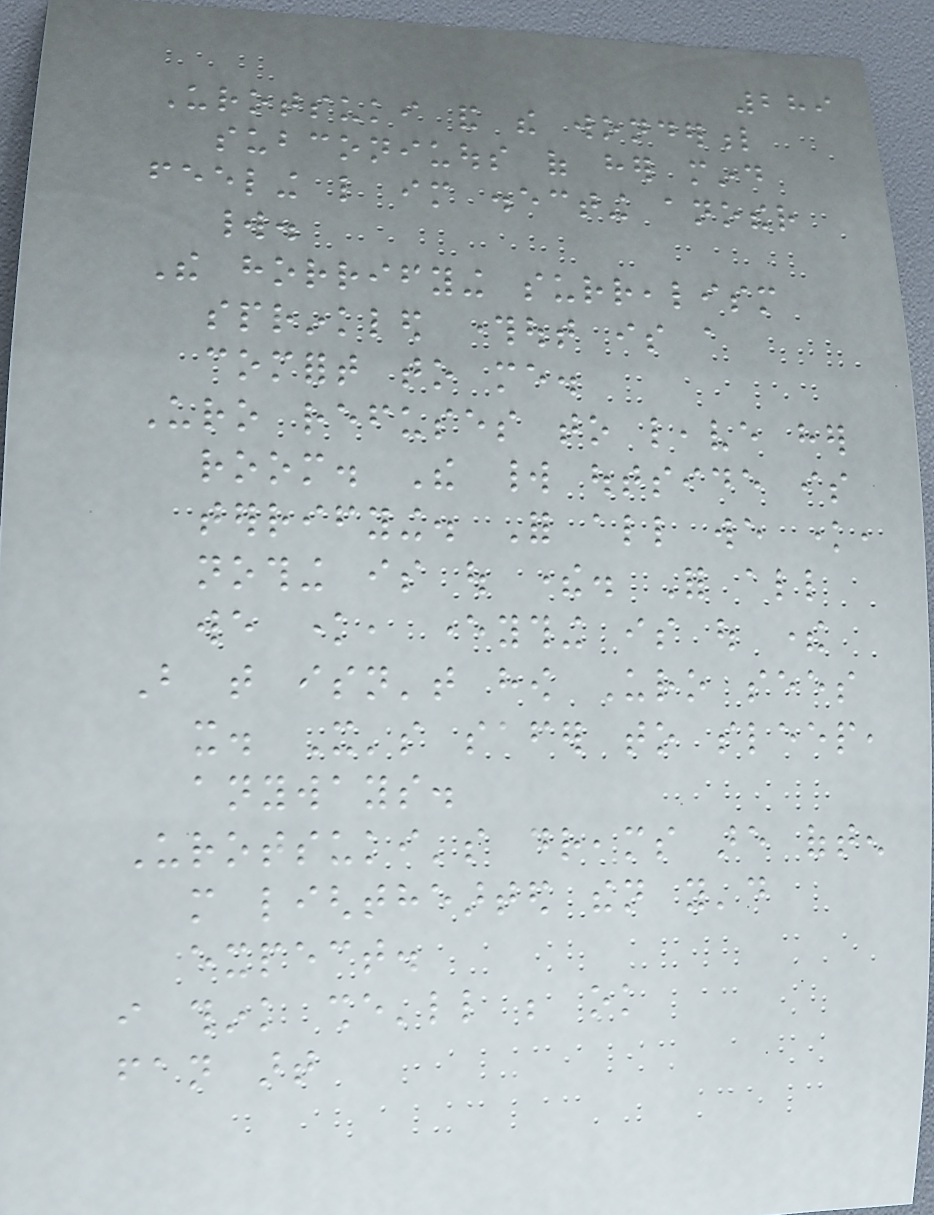289
Urotsuki and the wonderful
subconiuous of her mind
feeling like im disecting another
world.
The horrifying surrealism
sprinkled throughout is a
comfort to me.
Uro refuses to leave her
room. The world outside is
terrifying. For all we know,
nothing is out there. For all
we know, everything is out there
But that isn't how Uro sees
it. It's safer to sleep,
anyways.
Urotsuki's dreams are often
more lighthearted then you'd
expect.
i think she'll be ok
fan art
